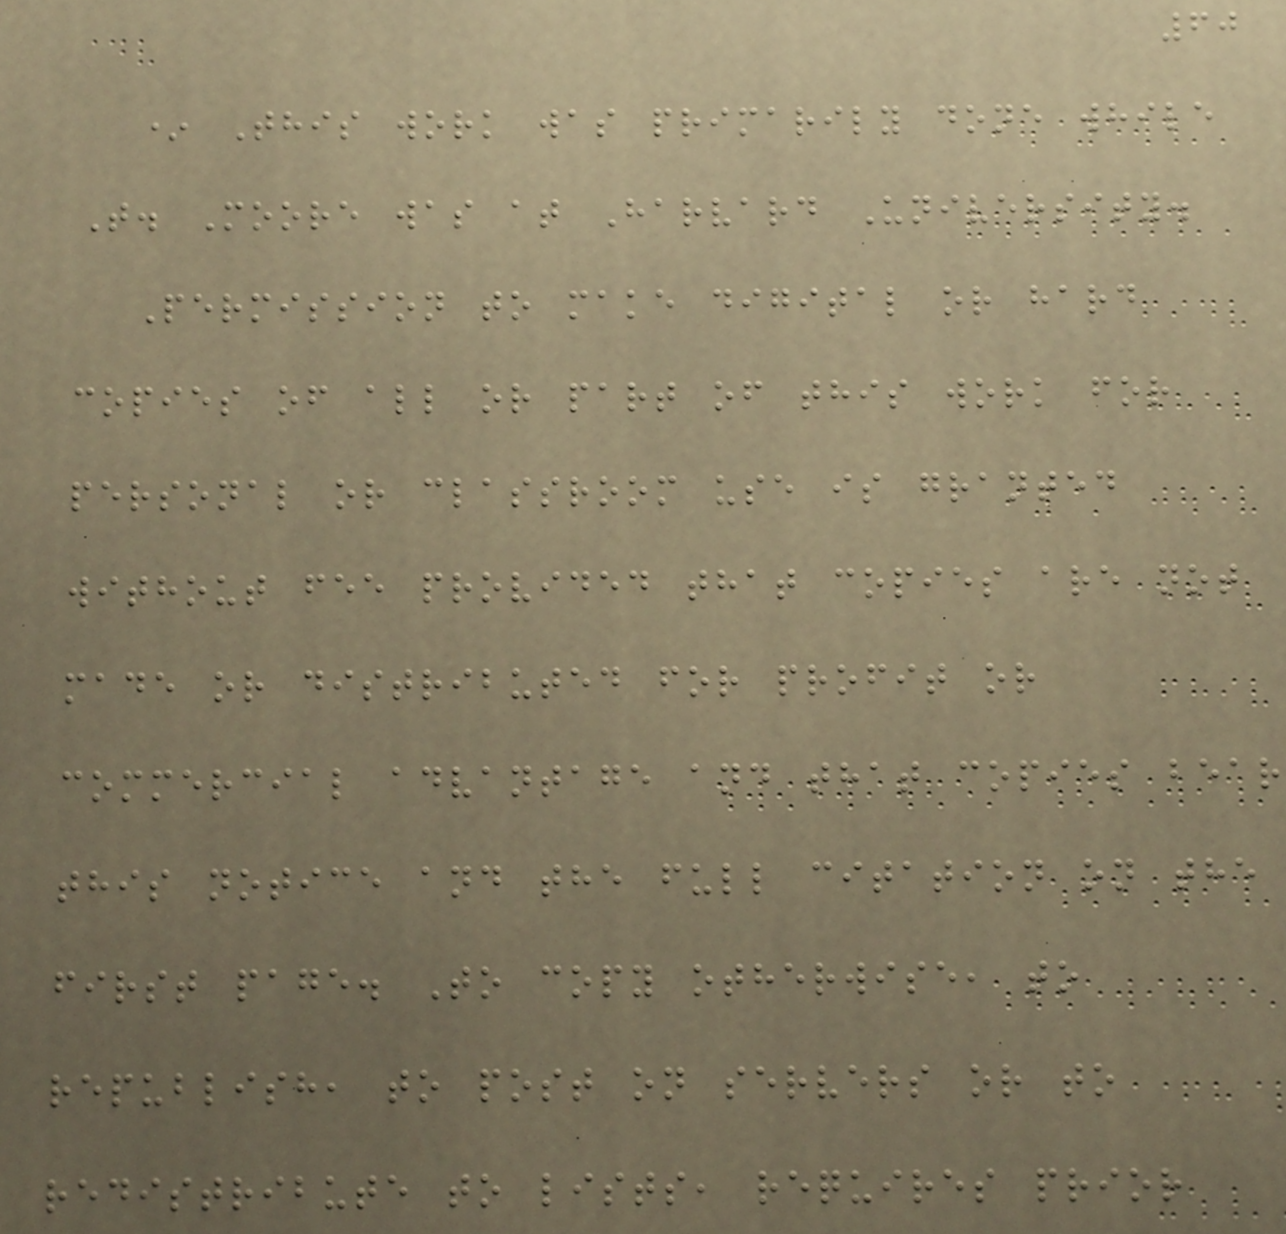60
* This work was primarily done while
T. Moore was at Harvard University.
Permission to make digital or hard
copies of all or part of this work for
personal or classroom use is granted
without fee provided that copies are not
made or distributed for profit or
commercial advantage and that copies bear
this notice and the full citation on the
first page. To copy otherwise, to
republish, to post on servers or to
redistribute to lists, requires prior
